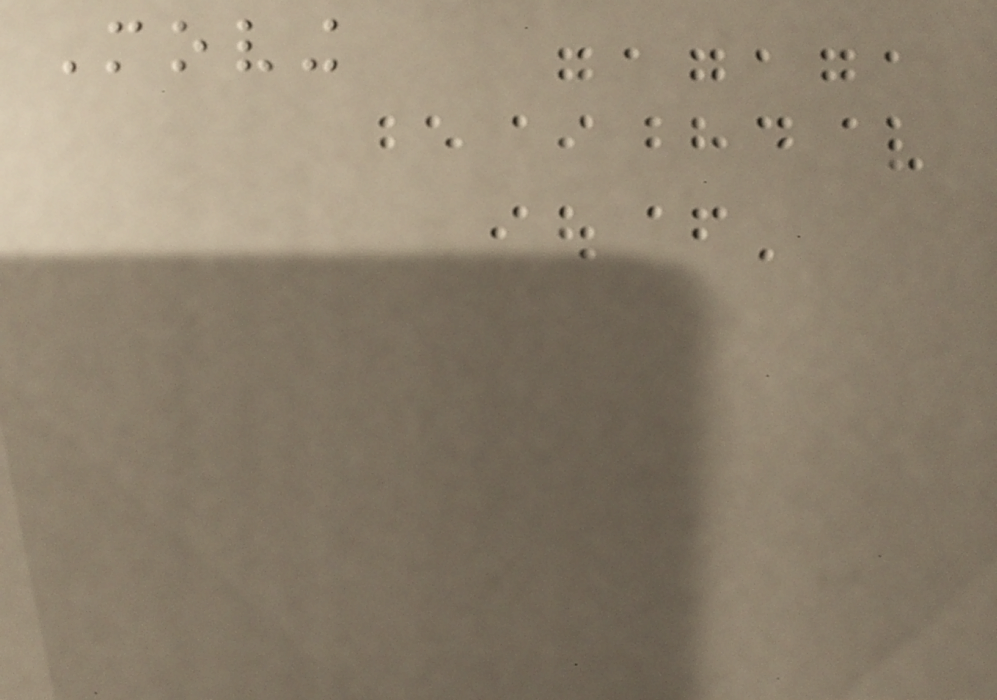Moving
